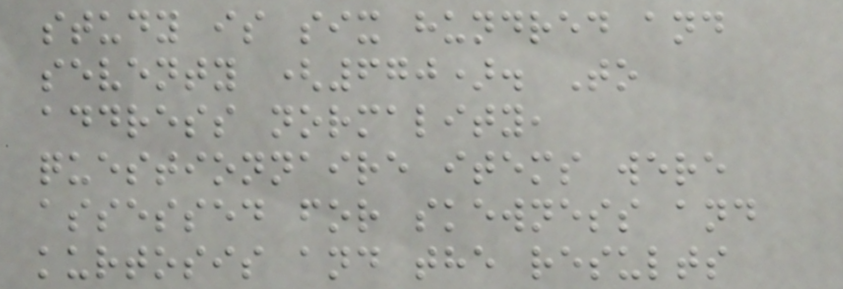study is six hundred and
seventy (670). To
address normality,
questionnaire items were
assessed for skewness and
kurtosis and the results
